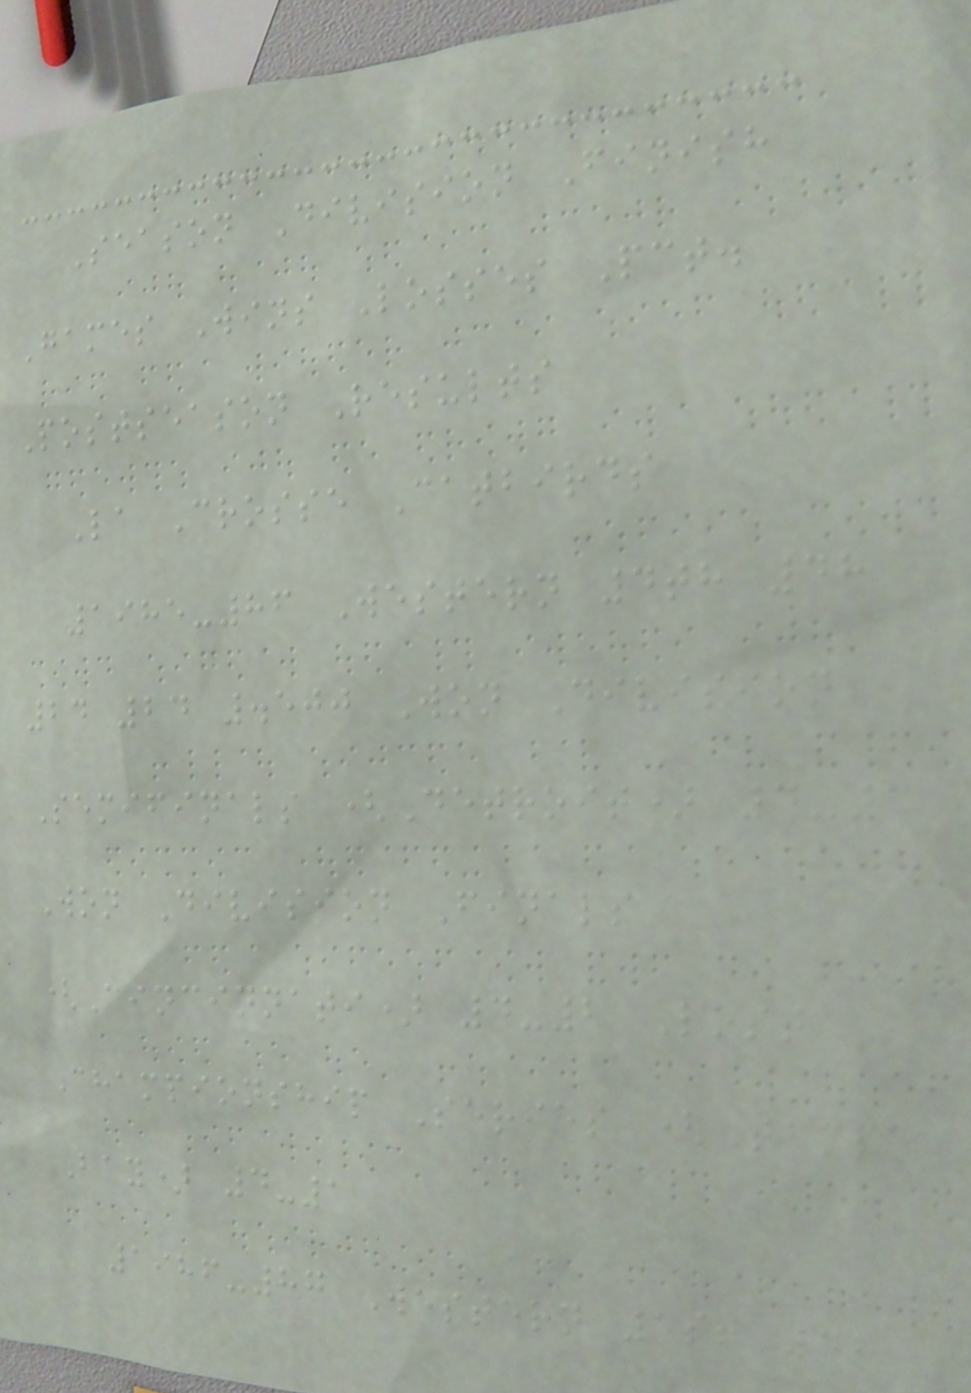Season Division Finish
Games Wins Losses Pct.
Postseason Results
La Crosse Catbirds
1985-86 Western 4th 48
24 24 .500 Won Division
Semifinals (Detroit) 4-3
Won Division Finals
(Cincinnati) 4-2 Lost
Championship Series (Tampa
Bay) 4-1
1986-87 Western 1st 48
